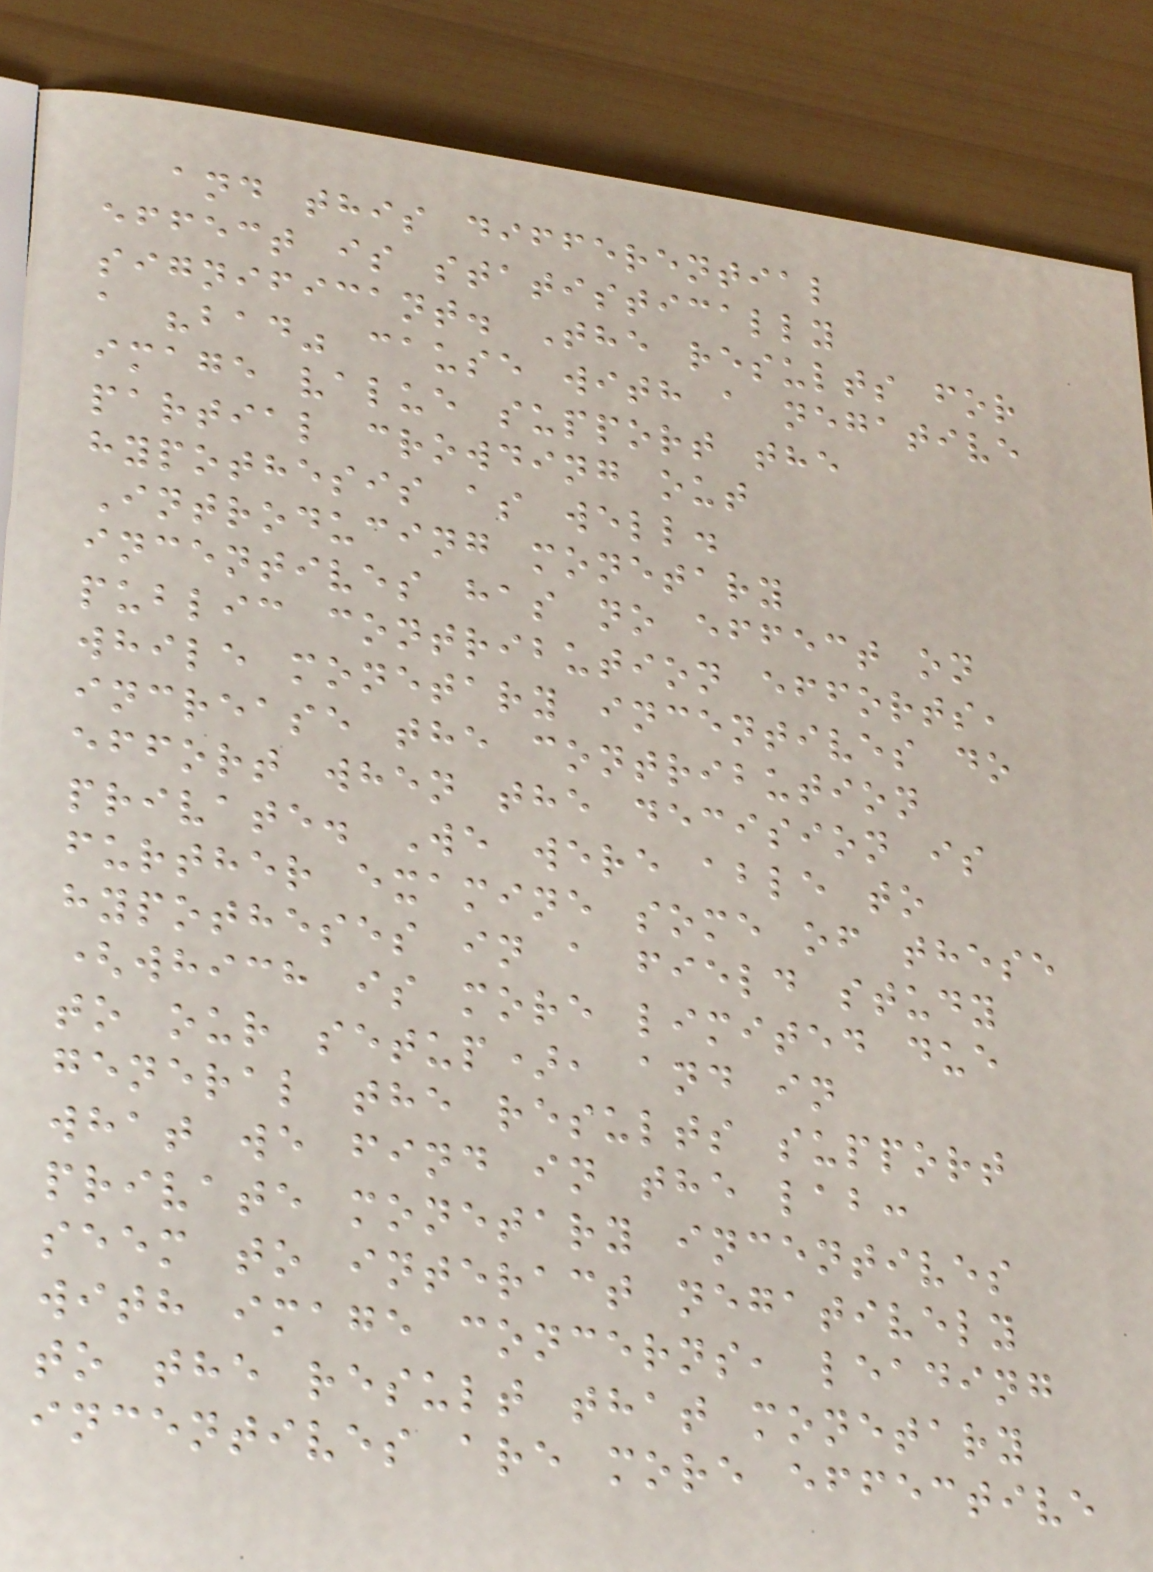and this differential
effect is statistically
significant. The results for
a "bad" cause with a negative
image value support the
partial crowding out
hypothesis as well.
Introducing monetary
incentives has no effect on
public contribution efforts,
while monetary incentives do
increase the contribution
effort when the decision is
private. We were able to
further examine some of these
hypotheses in a field study
(which is more limited due
to our setup), and in
general the results support
what we find in the lab:
private monetary incentives
seem to interact negatively
with image concerns, leading
to the result that monetary
incentives are more effective
